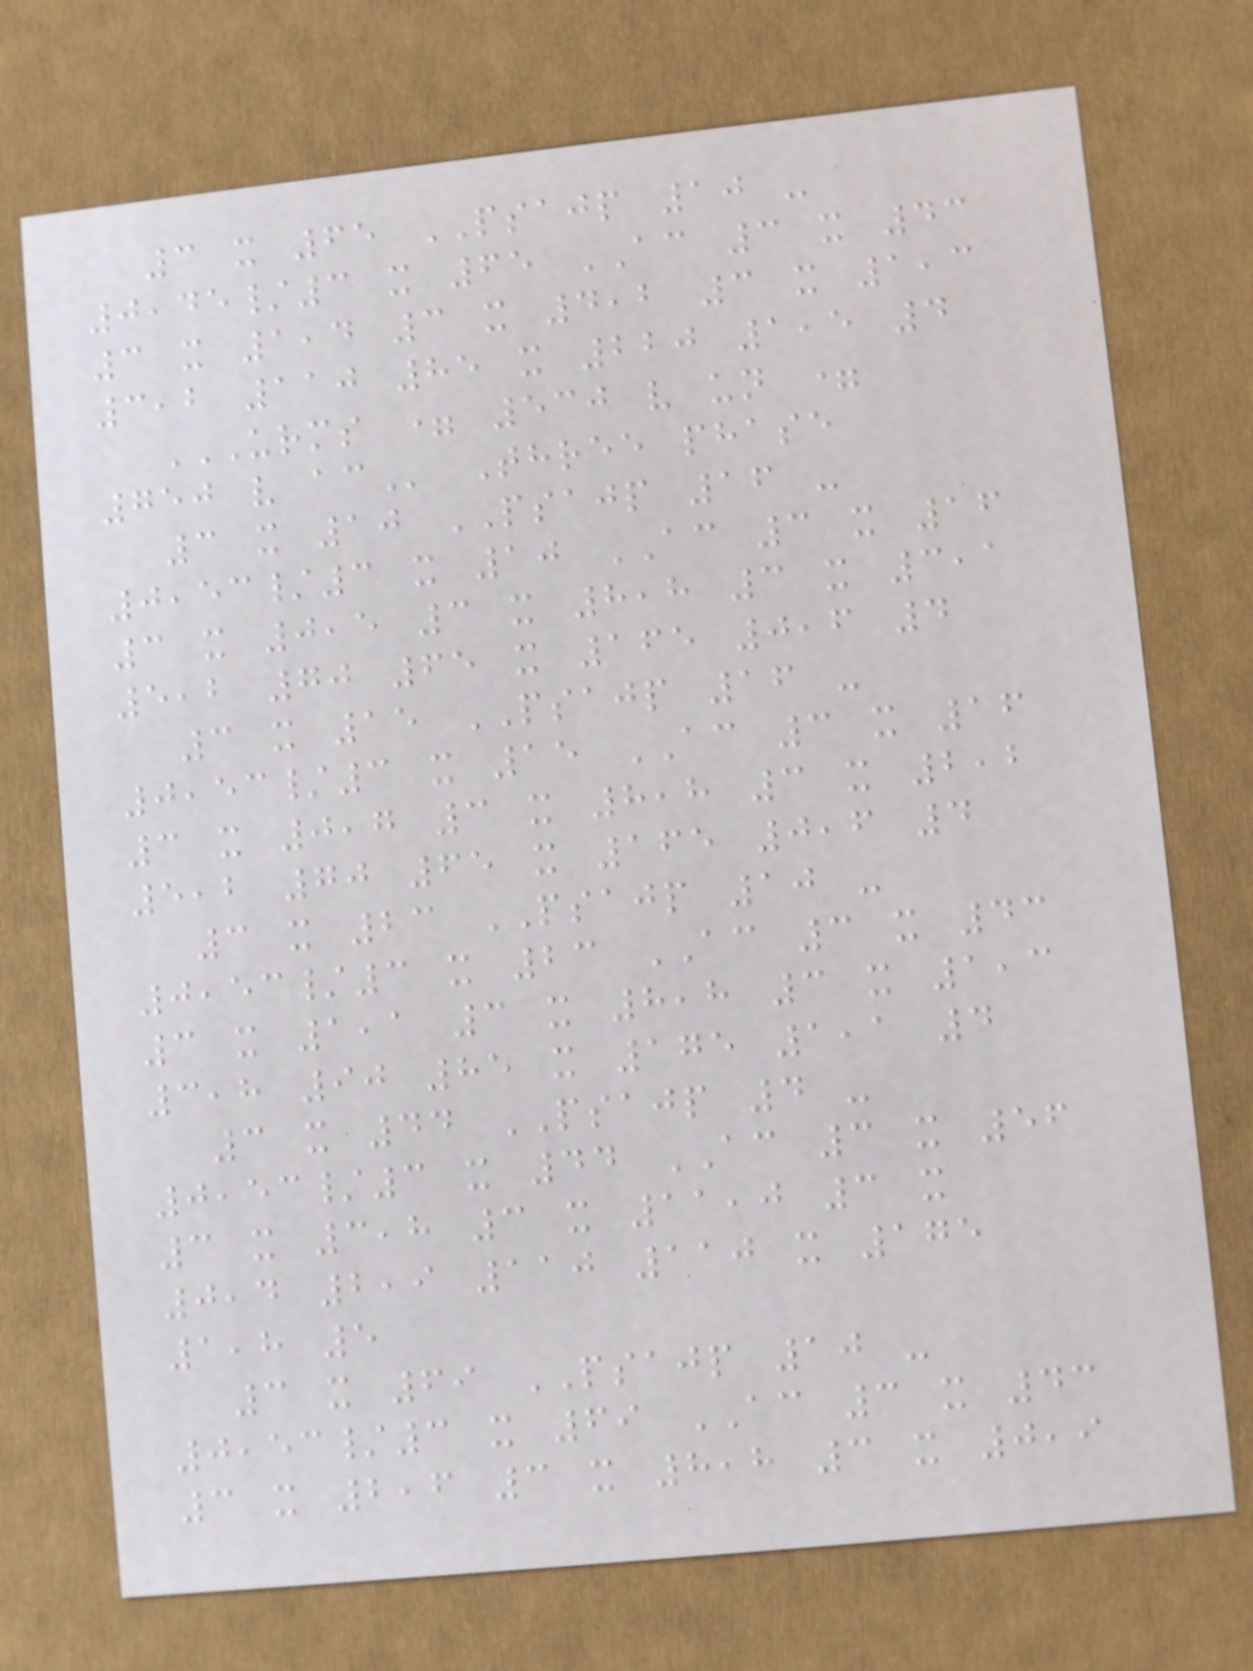3 x 65 PSAJP 10 -
0,45/3 x 65 AC 3 x 43
3 x 1,4 3 x 4,2 3 x 1,3
3,2 110 85 x 220 1,5 4
URMS = 530 V UN =
750 V AC Three phase
3 x 10 PSAJP 16 -
0,53/3 x 10 AC 3 x 16
3 x 0,5 3 x 8,8 3 x 3,1
5,2 70 65 x 165 0,6 4
3 x 15 PSAJP 16 -
0,53/3 x 15 AC 3 x 16
3 x 0,7 3 x 8,8 3 x 2,2
5,2 70 65 x 165 0,6 4
3 x 23 PSAJP 10 -
0,53/3 x 23 AC 3 x 43
3 x 1,1 3 x 8,8 3 x 1,3
3,8 90 85 x 175 1,1 4
3 x 44 PSAJP 4 -
0,53/3 x 44 AC 3 x 56
3 x 3,8 3 x 11,0 3 x
0,4 2,9 110 110 x 175
1,8 5
3 x 69 PSAJP 10 -
0,53/3 x 69 AC 3 x 43
3 x 2,6 3 x 8,8 3 x 0,9
